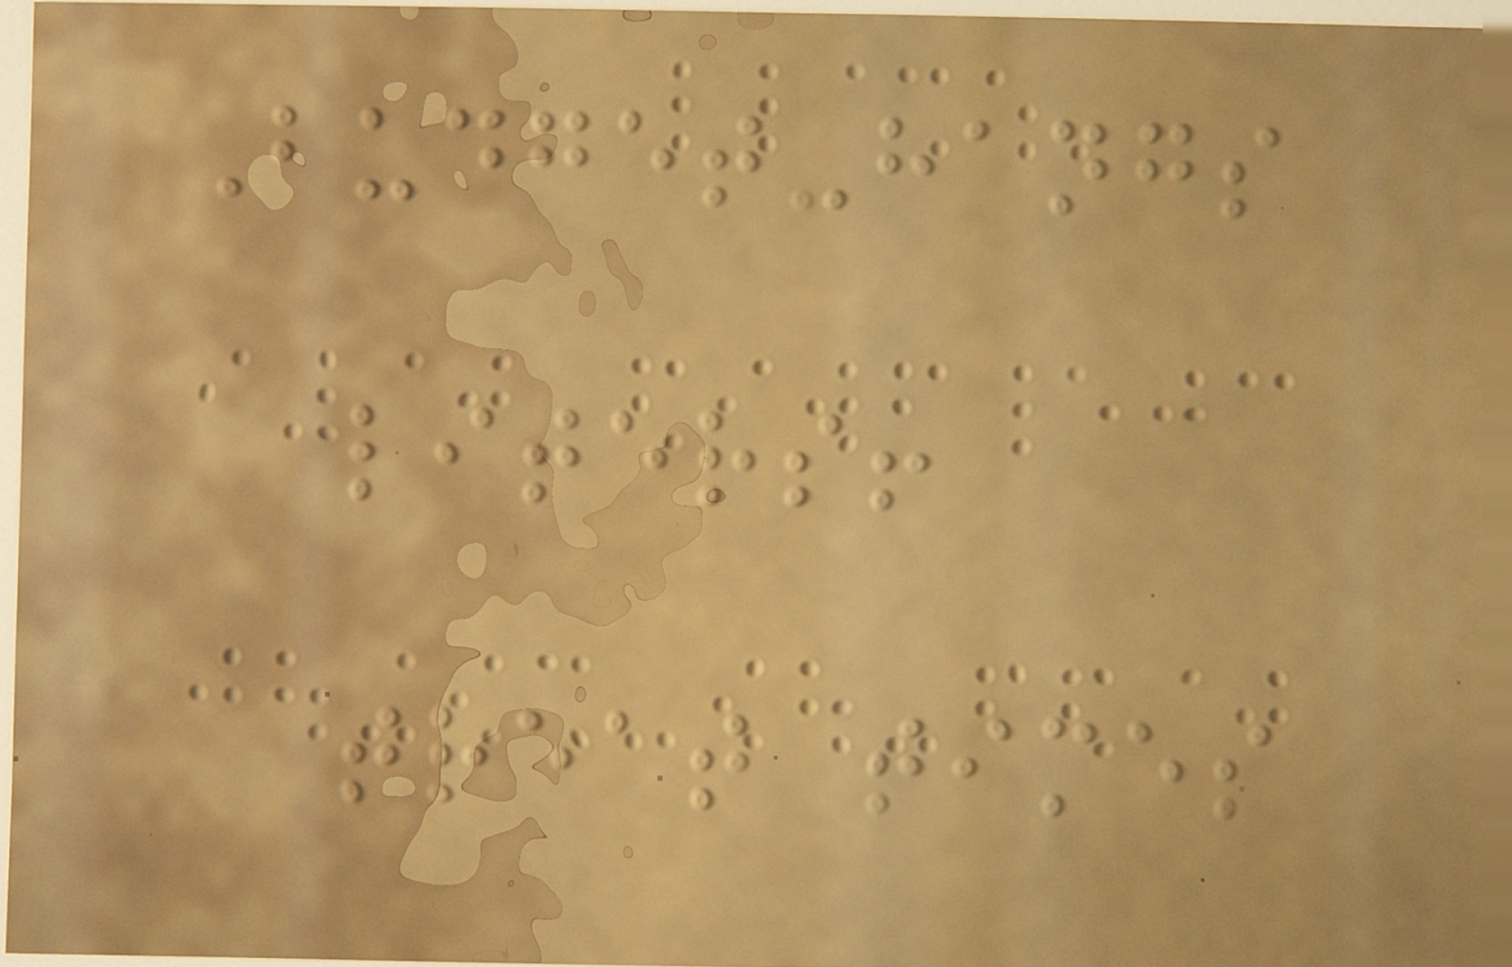Budget-hangs
liters!
treat times
